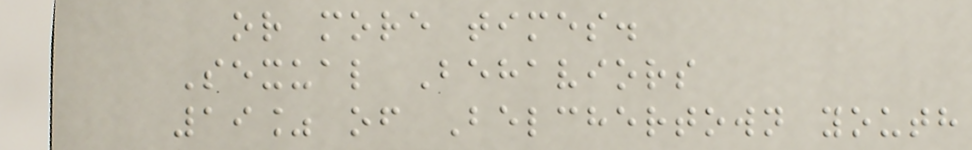or more times.
Sexual Behaviors
19% of Belchertown youth
